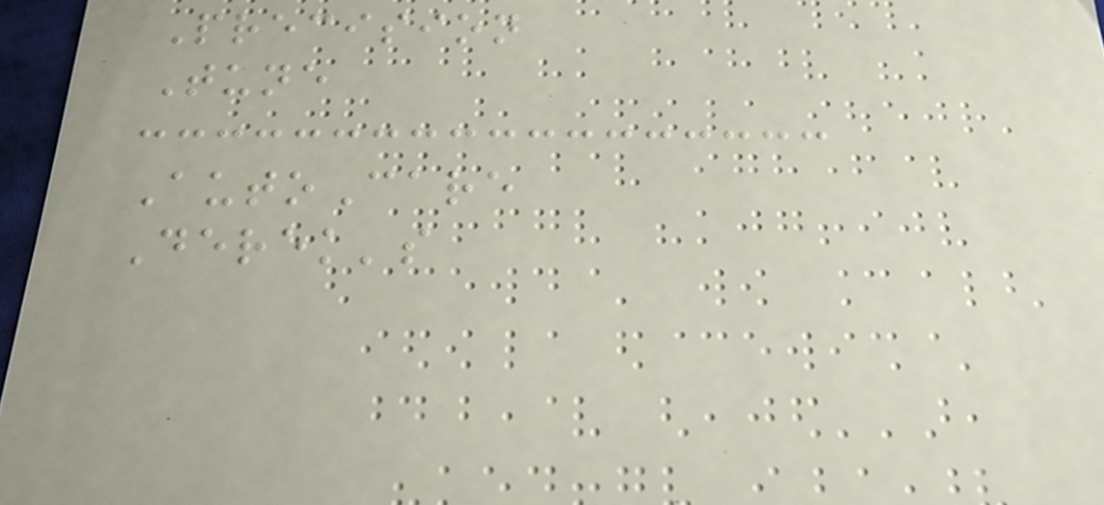Precision
Tune
AutoCare
Derek's
